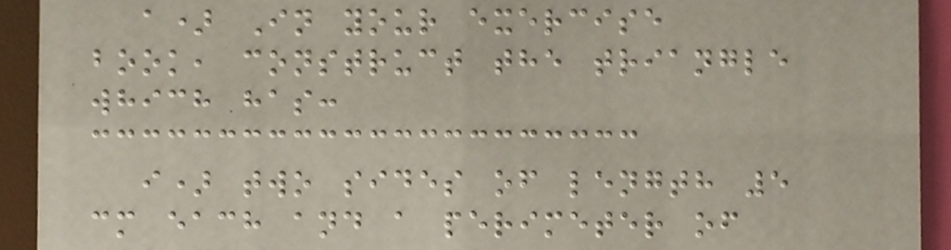a) In your exercise
book, construct the triangle
which has:
i) two sides of length 5
cm each and a perimeter of
